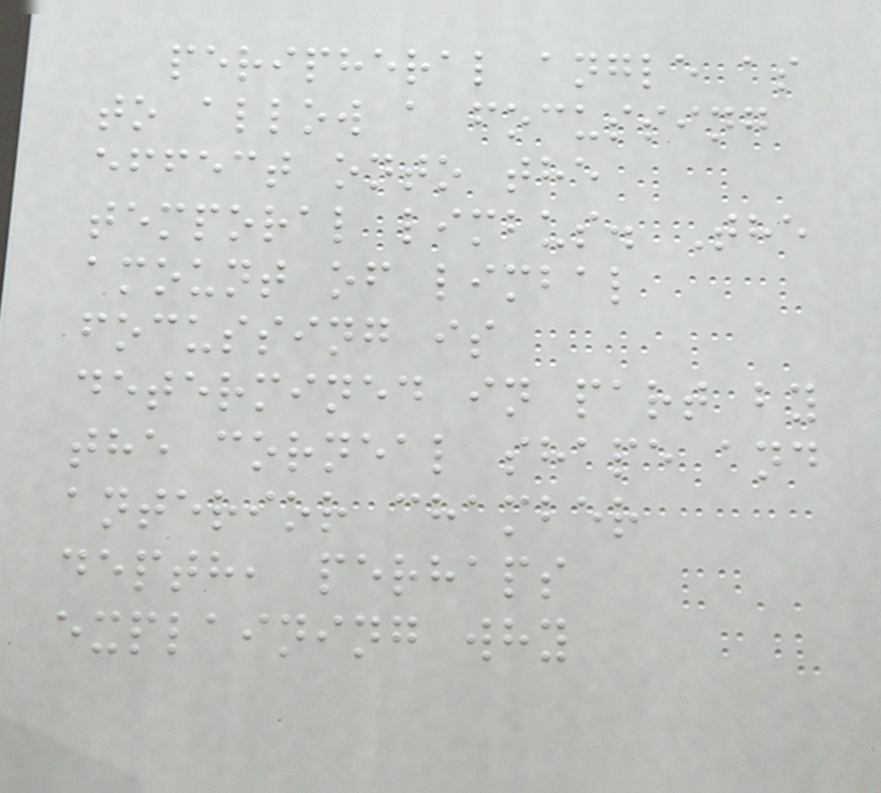peripheral angle as
to allow a focussing
effect onto the
temporal limbus. The
amount of limbal
focussing is
determined in part by
the corneal shape and
anterior chamber
depth, perhaps
explaining why
